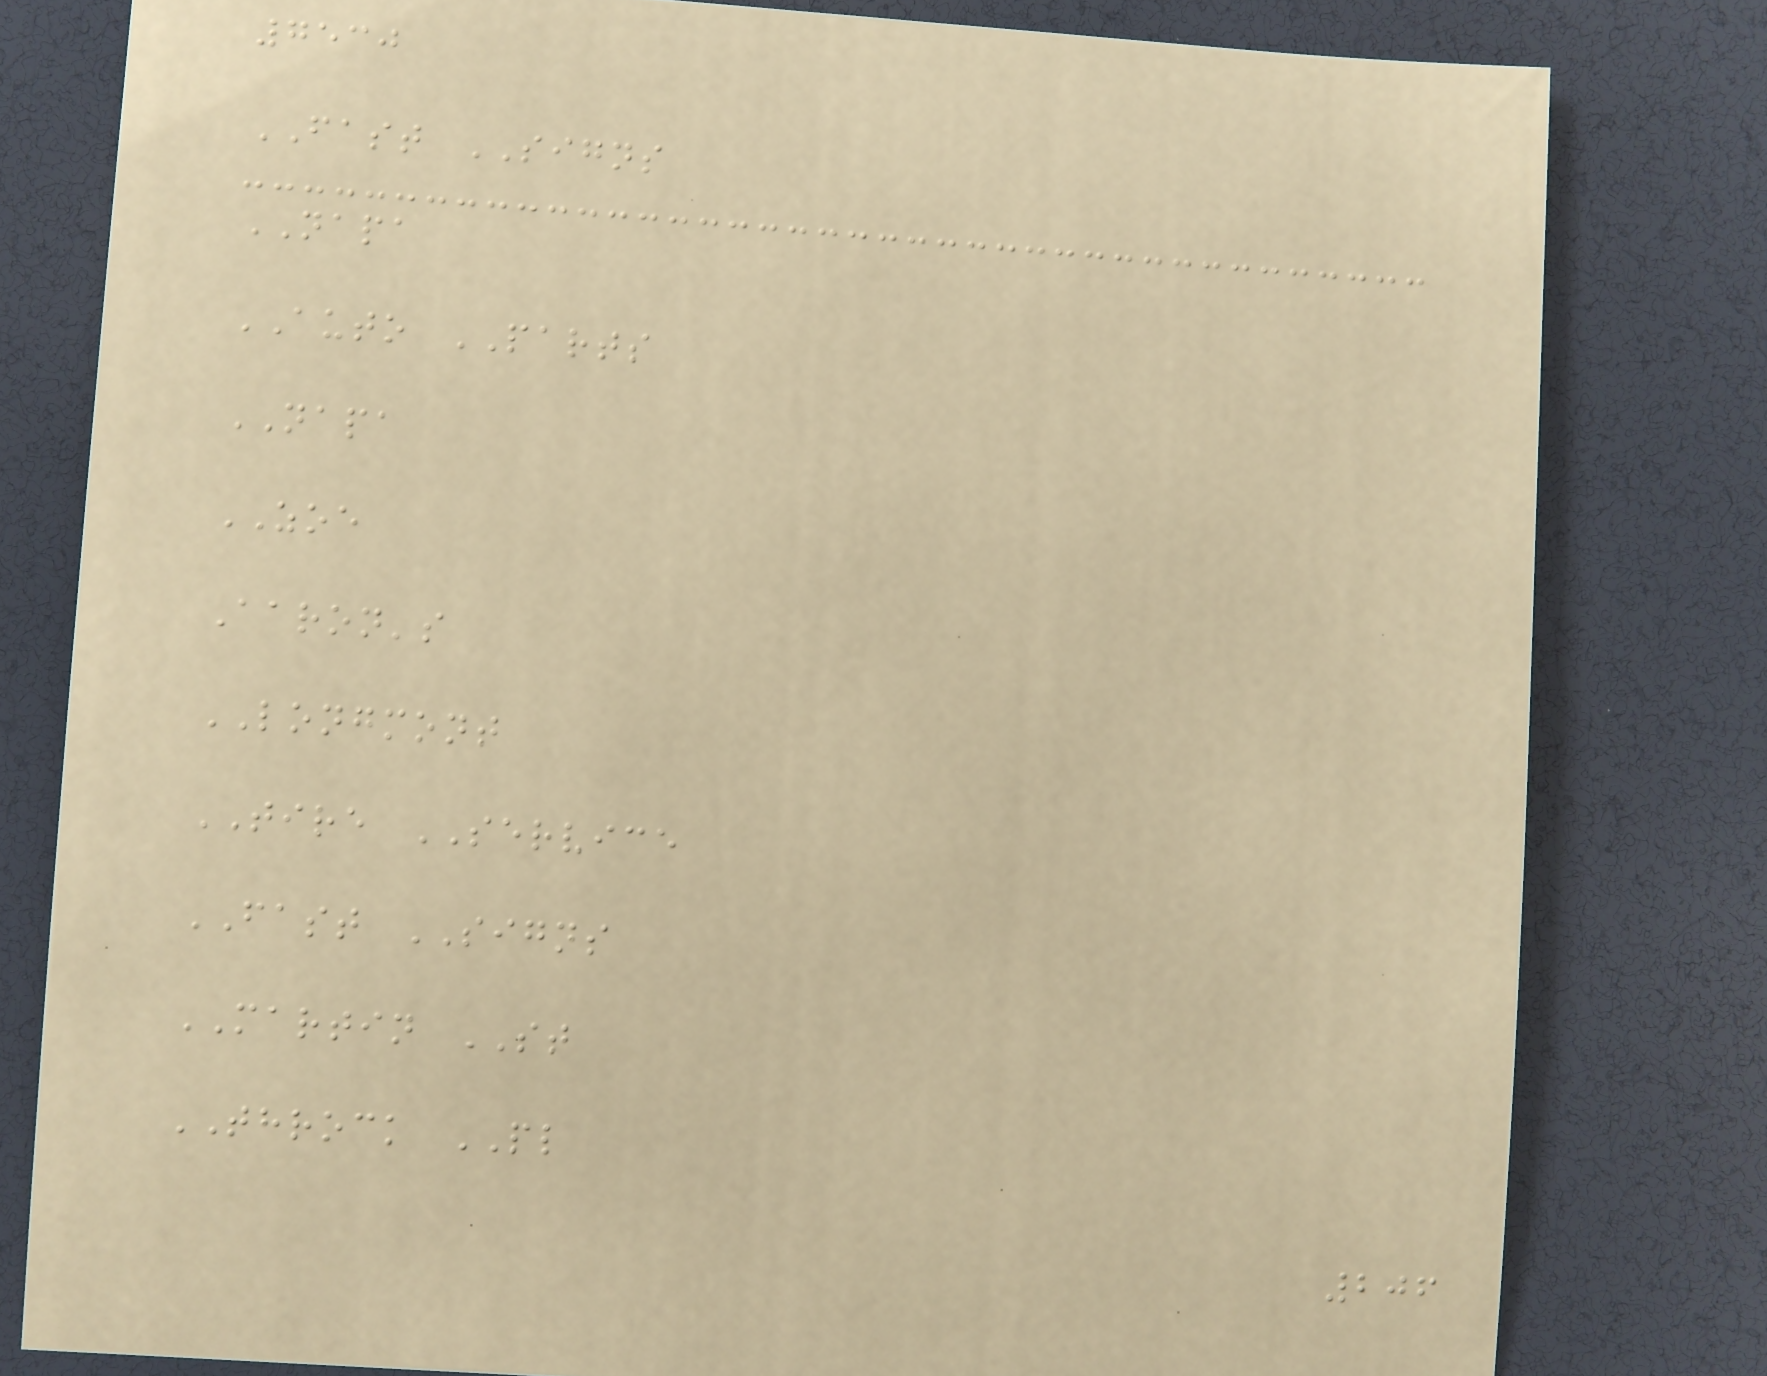7530
FAST SIGNS
NAPA
AUTO PARTS
NAPA
ZOE
Aaron's
LONGMONT
TIRE SERVICE
FAST SIGNS
MARTIN ST
THROCK PL
206
